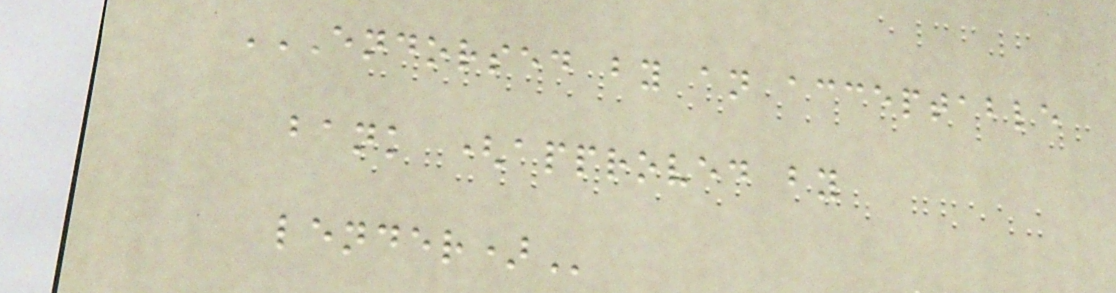ENDORSED BY AN ACCEPTABLE
BANK (APPROVED BY
LENDER)
